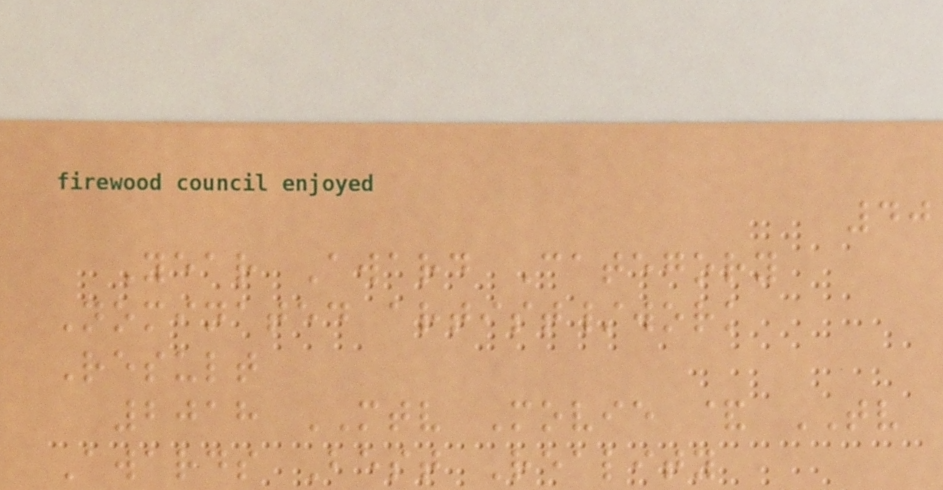40
Year Award Category
Nominated artist/work
Result
2018 MTV Movie & TV
Awards Best Reality
